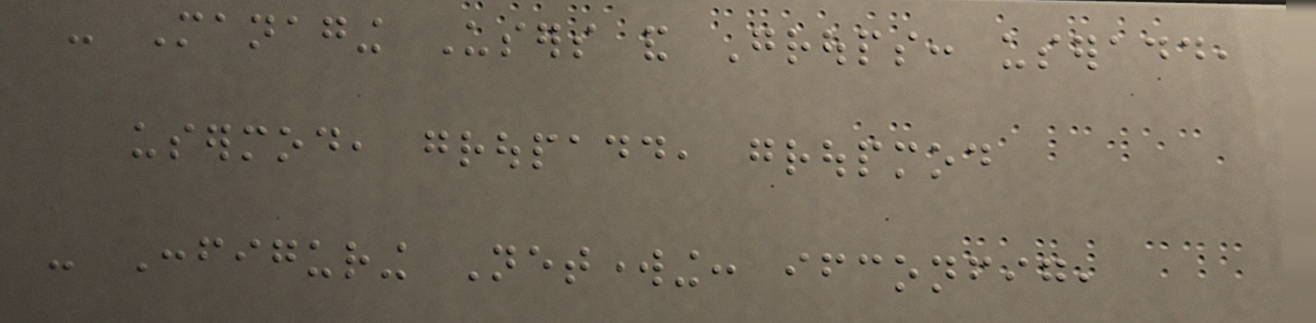- Managing Users and Groups: useradd,
usermod, groupadd, groupmod
- Configuring Networking: ifconfig,
